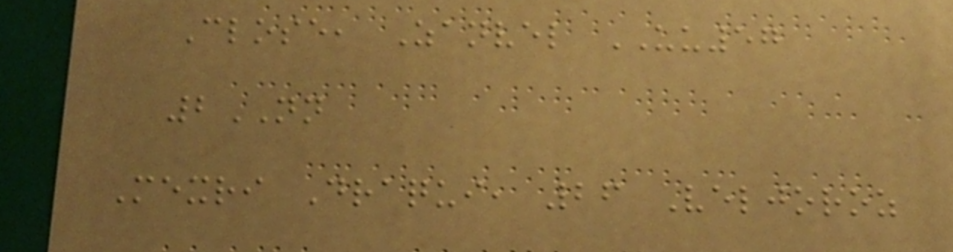Close, Zanvel UU57
2NN
Mexri Draqui, 26 Veljoroz
